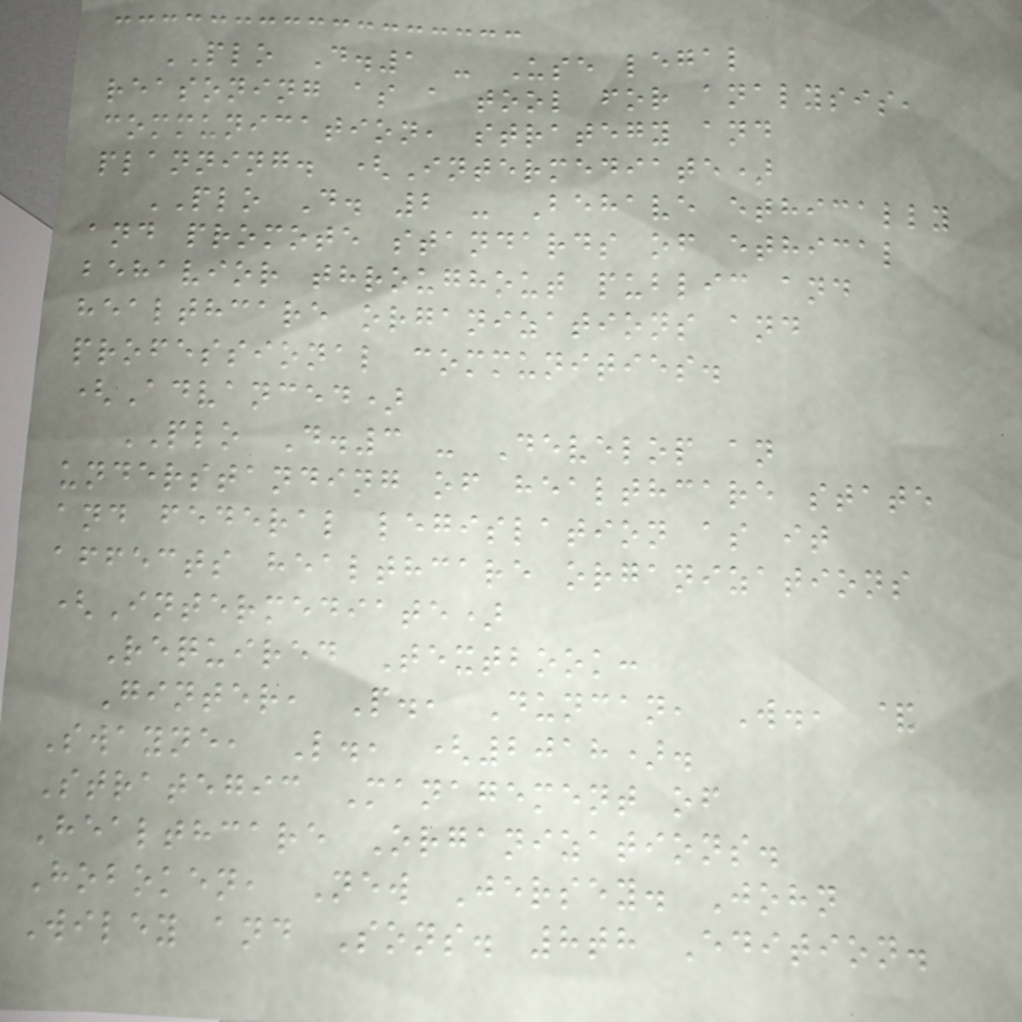PLO D.1 - Use legal
reasoning as a tool for analysis,
communication, strategy and
planning. (Intermediate)
PLO D. 2 - Behave ethically
and promote standards of ethical
behavior throughout public and
healthcare organizations and
professional communities.
(Advanced)
PLO D.3 - Develop an
understanding of healthcare state
and federal legislation as it
affects healthcare organizations
(Intermediate)
Required Textbook:
Ginter, P., Duncan, W., &
Swayne, L., (2018).
Strategic Management of
Healthcare Organizations.
Hoboken, New Jersey. John
Wiley and Sons. 8th Edition.
